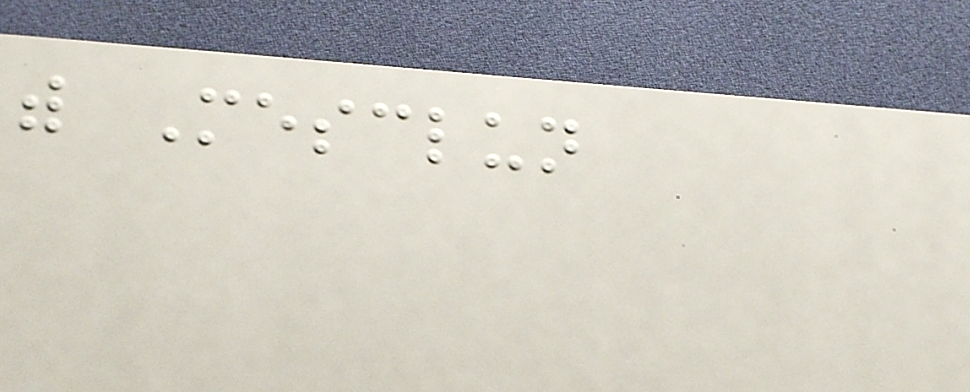with Mesclun
